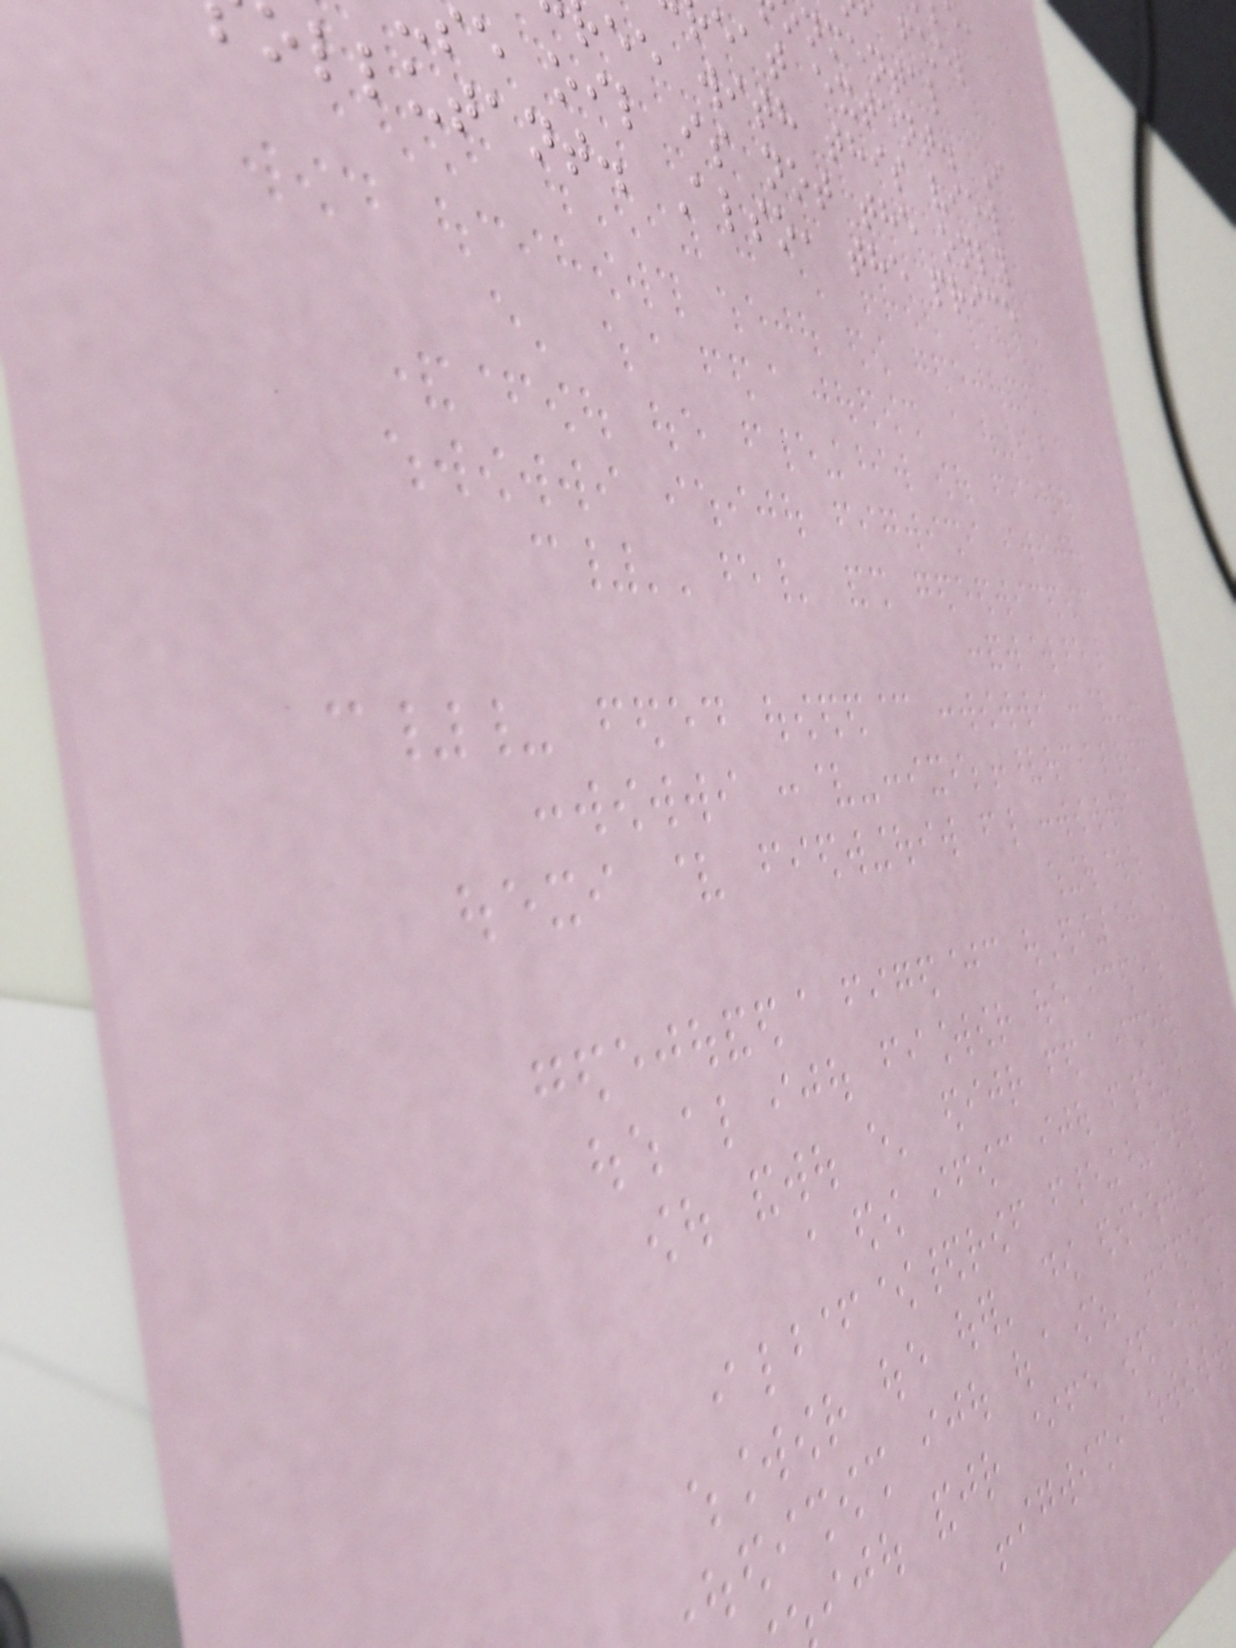nmental
eat extent. I
ee with this view
e oil is not the only
llutant. Also, the price
